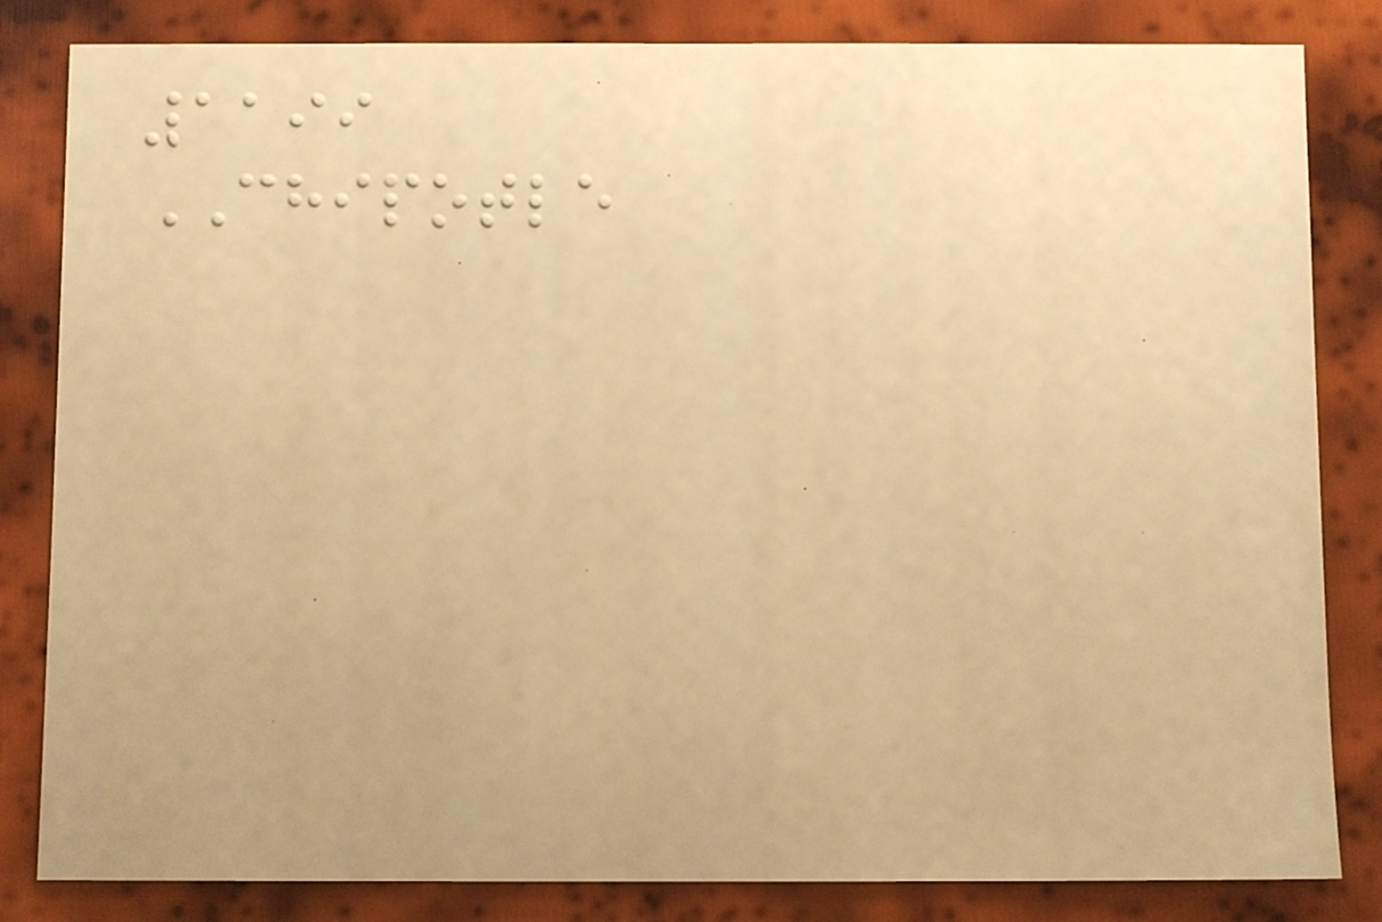1199
CHIPOTLE
